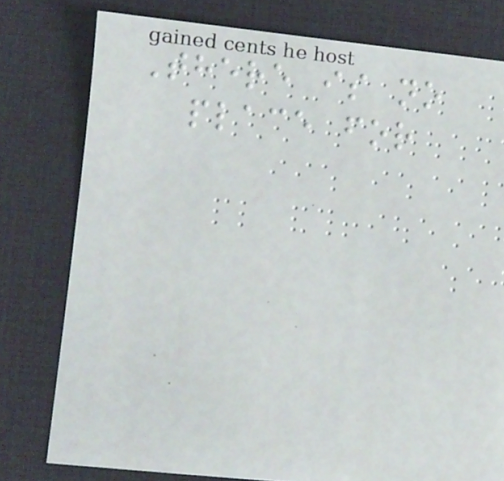There is no
place for
